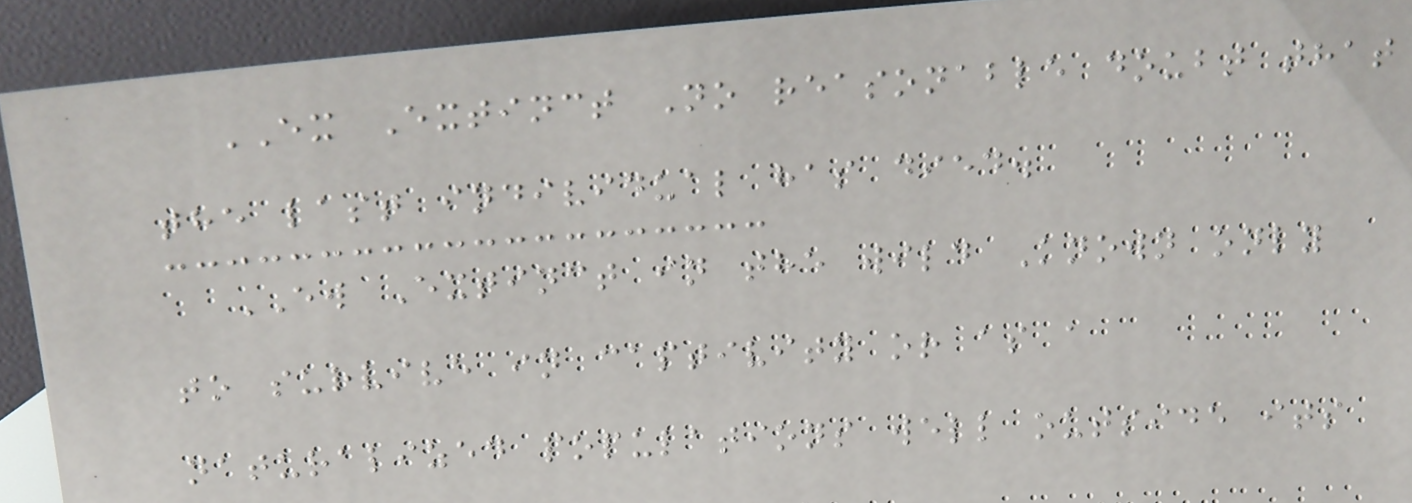EX Extinct No reasonable doubt that
the last individual has died.
EW Extinct in the wild Known only
to survive in captivity or as a
naturalized populations well outside its
